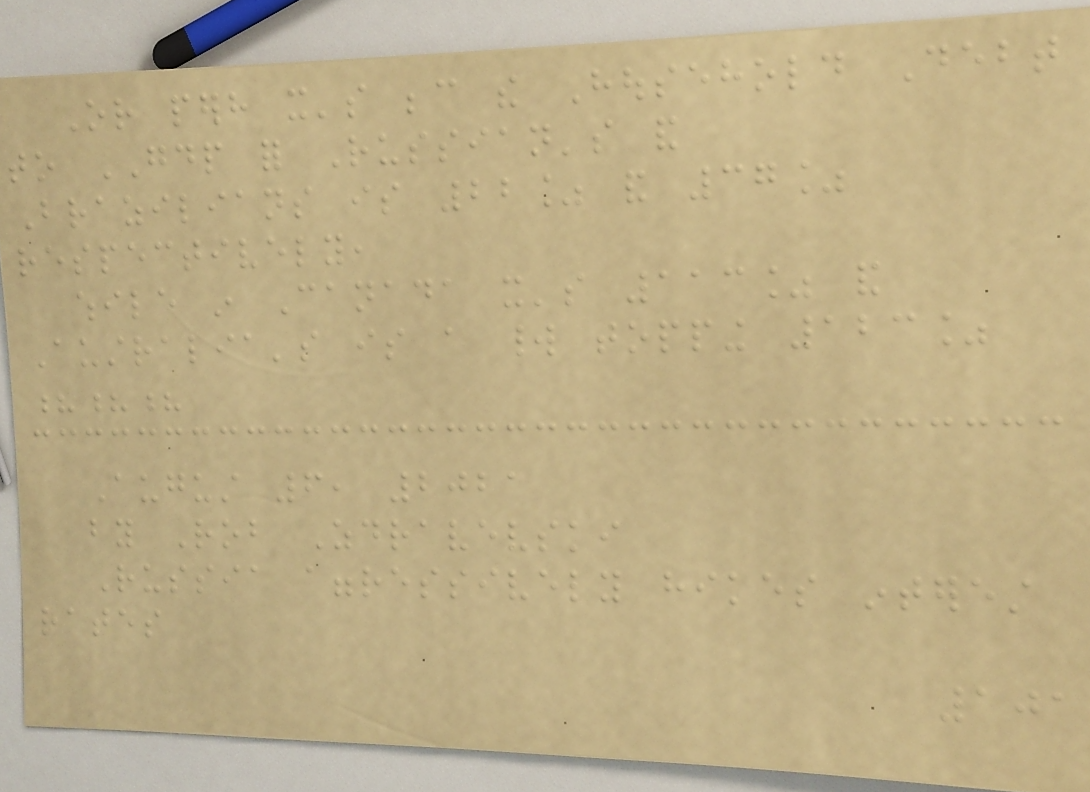Or perhaps it's because the Household Debt
to GDP for Russian's and
Brazilians is 22% and 37%
respectively,
while in Canada it's 113% and
Australia's is a world topping 123%
???
August 6, 2021
by Rob Zdravevski
Russia aggressively hikes interest
rates
101
